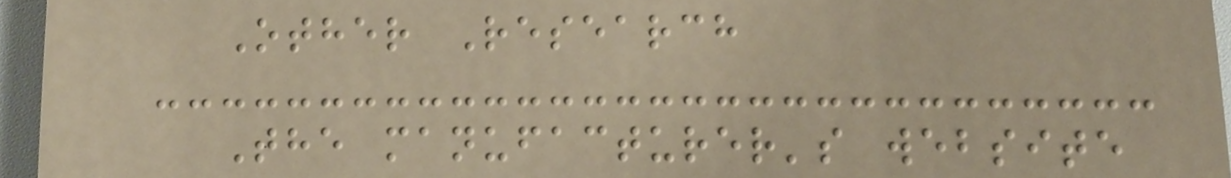Other Research
The manufacturer's website
